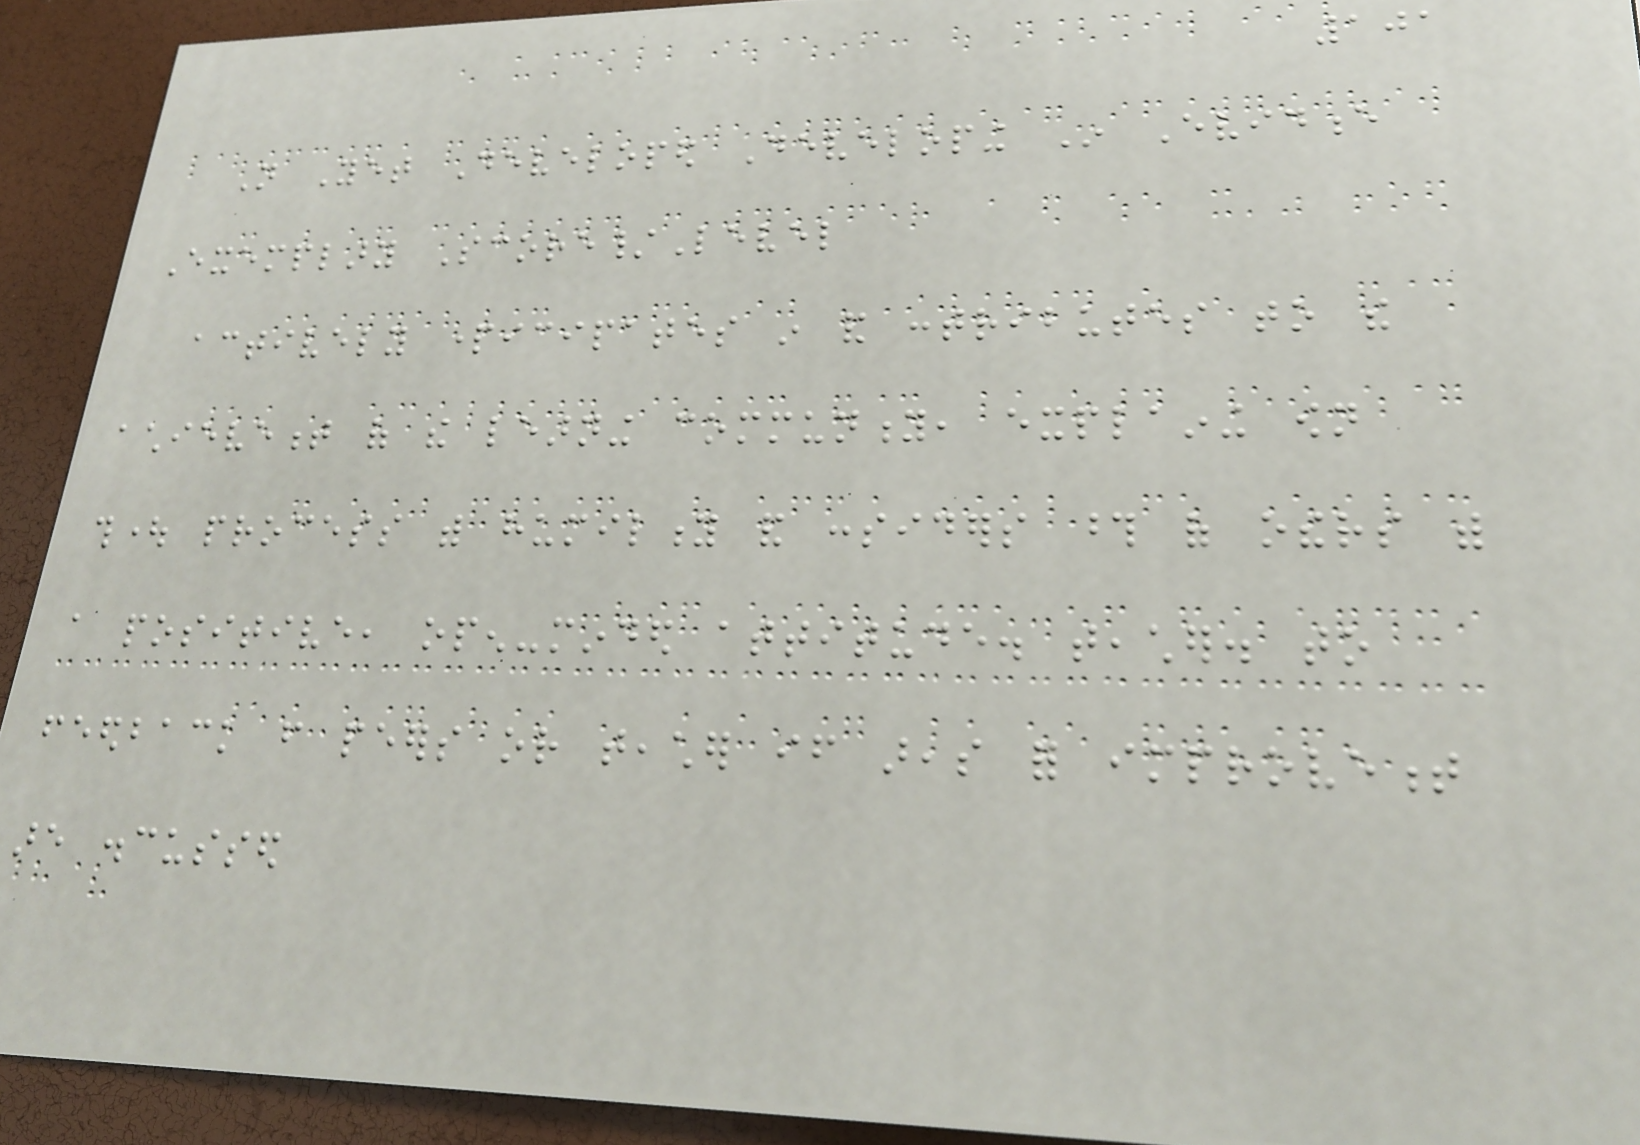101
Not Yet Developed Developing In Evidence
Exemplary Score/Level
actively participates in and contributes to the
achievement of the learning community, explaining own
thought process with humility and considers those of others with
a positive, open-minded attitude. teacher. to
feedback from peers or teacher if areas for improvement
are discussed
